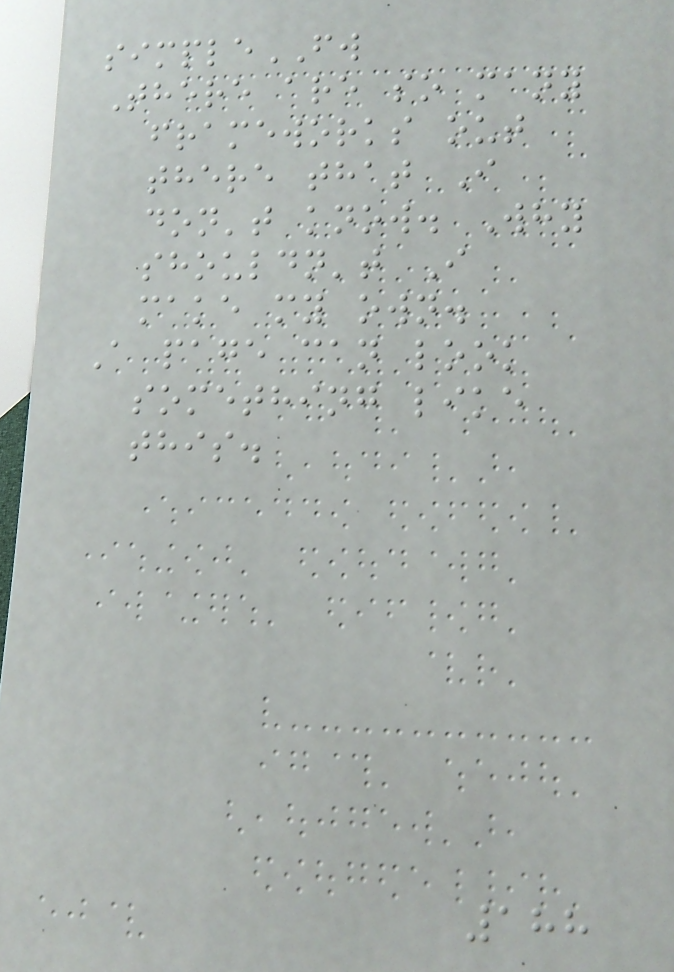simpleFW
There are so many
frameworks out
there that I
don't know. Why
shouldn't I
make my own.
A page can look
something like
this.
188
